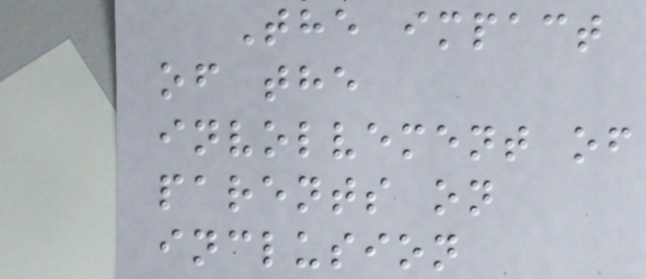The impact
of the
involvement of
parents on
inclusion
